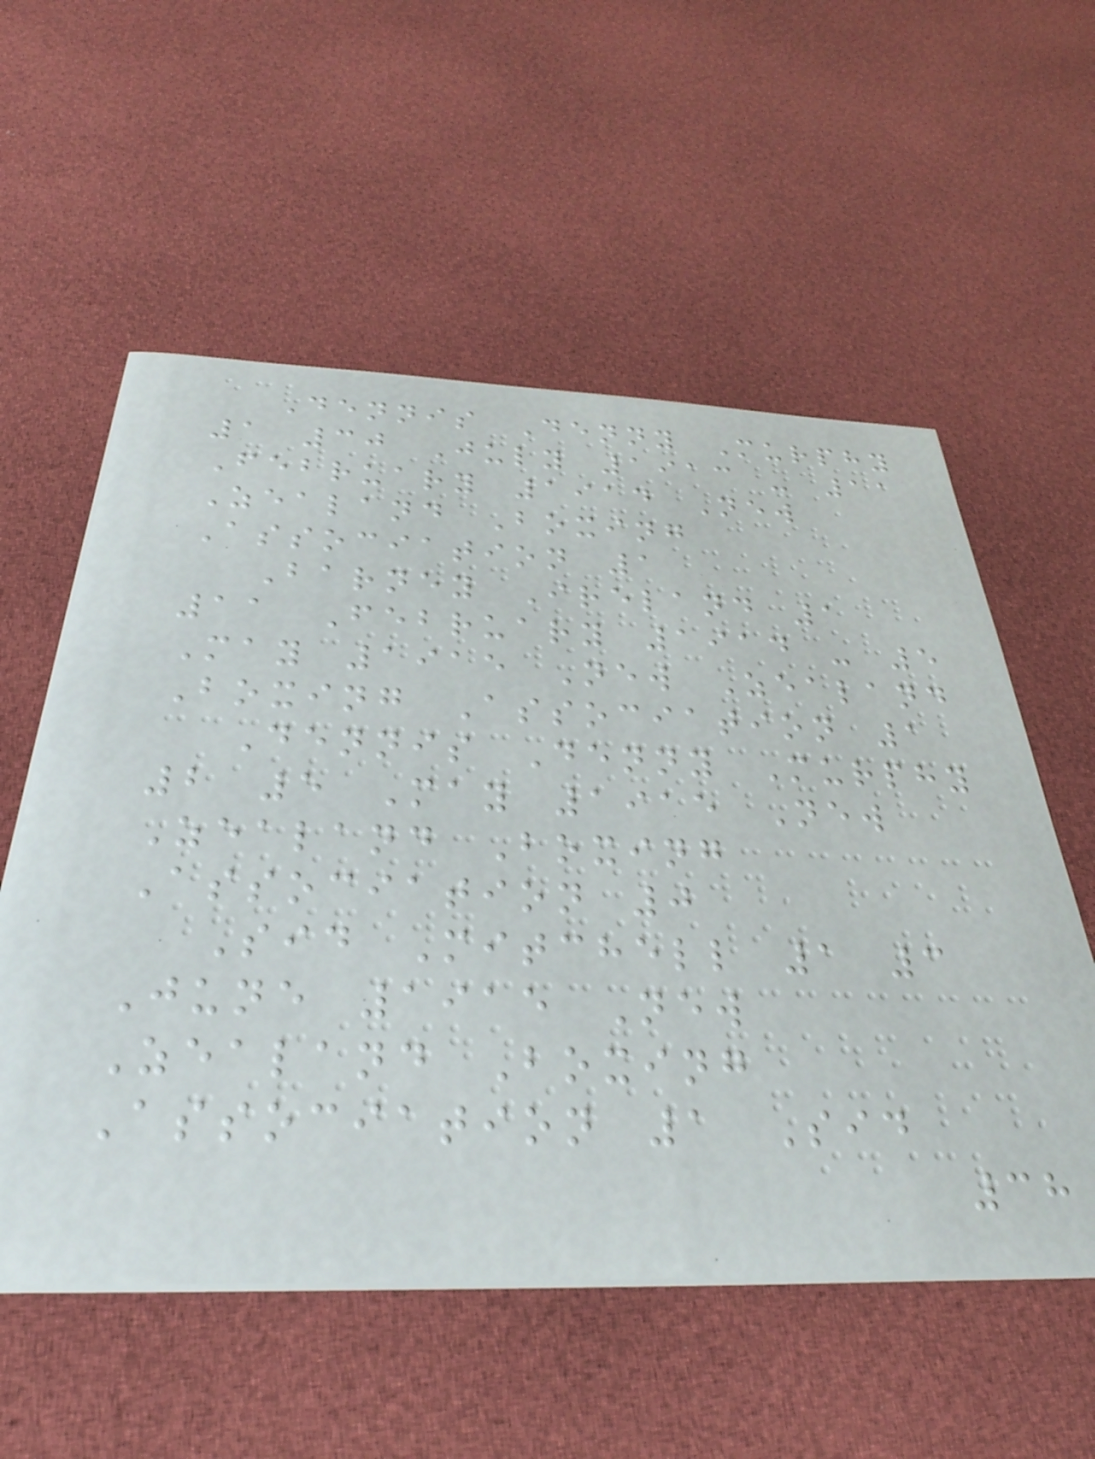Dennis Denny Murphy
1 30 July 1913 - 11
February 1914 New
Zealand Boxing
Association 1
Barney Ireland 1
11 February 1914 - 5
May 1915 New Zealand
Boxing Association 1
Dennis Denny Murphy
2 5 May 1915 New
Zealand Boxing
Association 0
Sid Mitchell 1 3
June 1915 New
Zealand Boxing
Association 1 Sid
38
